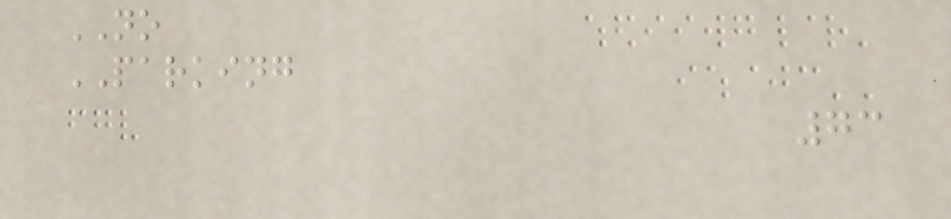NO
PARKING
73
